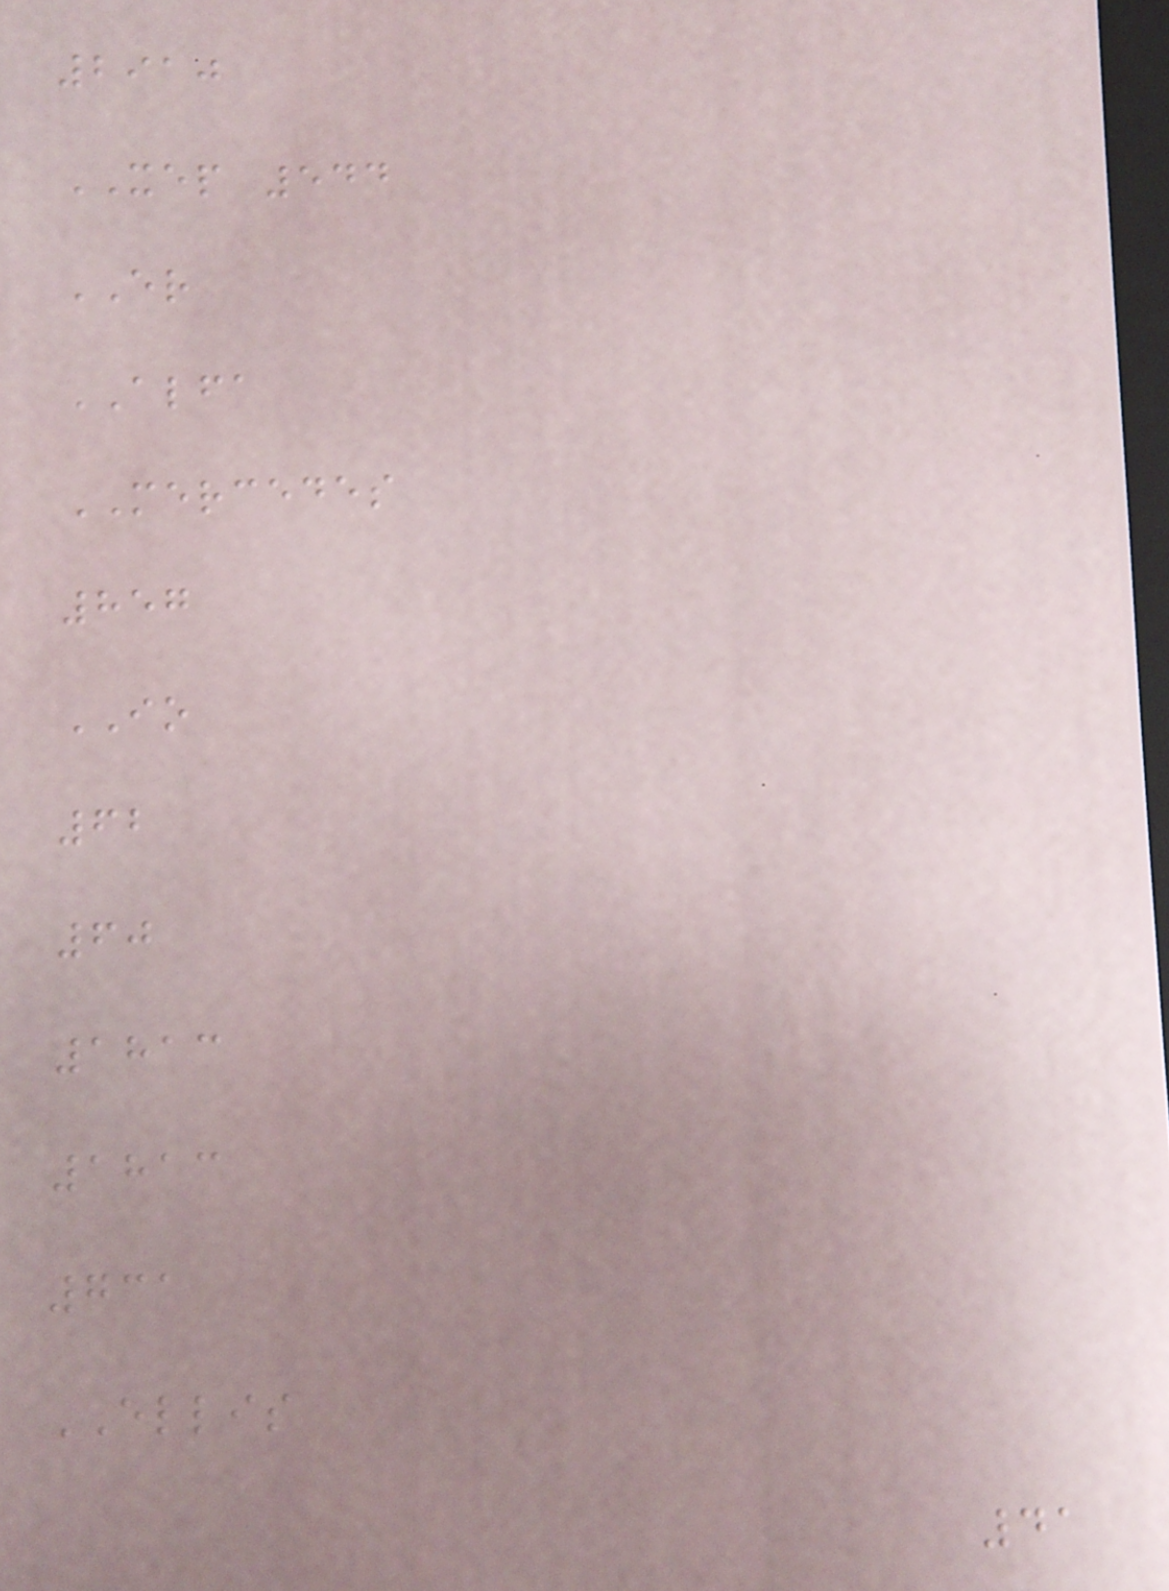2910
XEP 544
ER
ALFA
MERCEDES
857
IO
62
60
1813
1813
731
ELLIS
41
